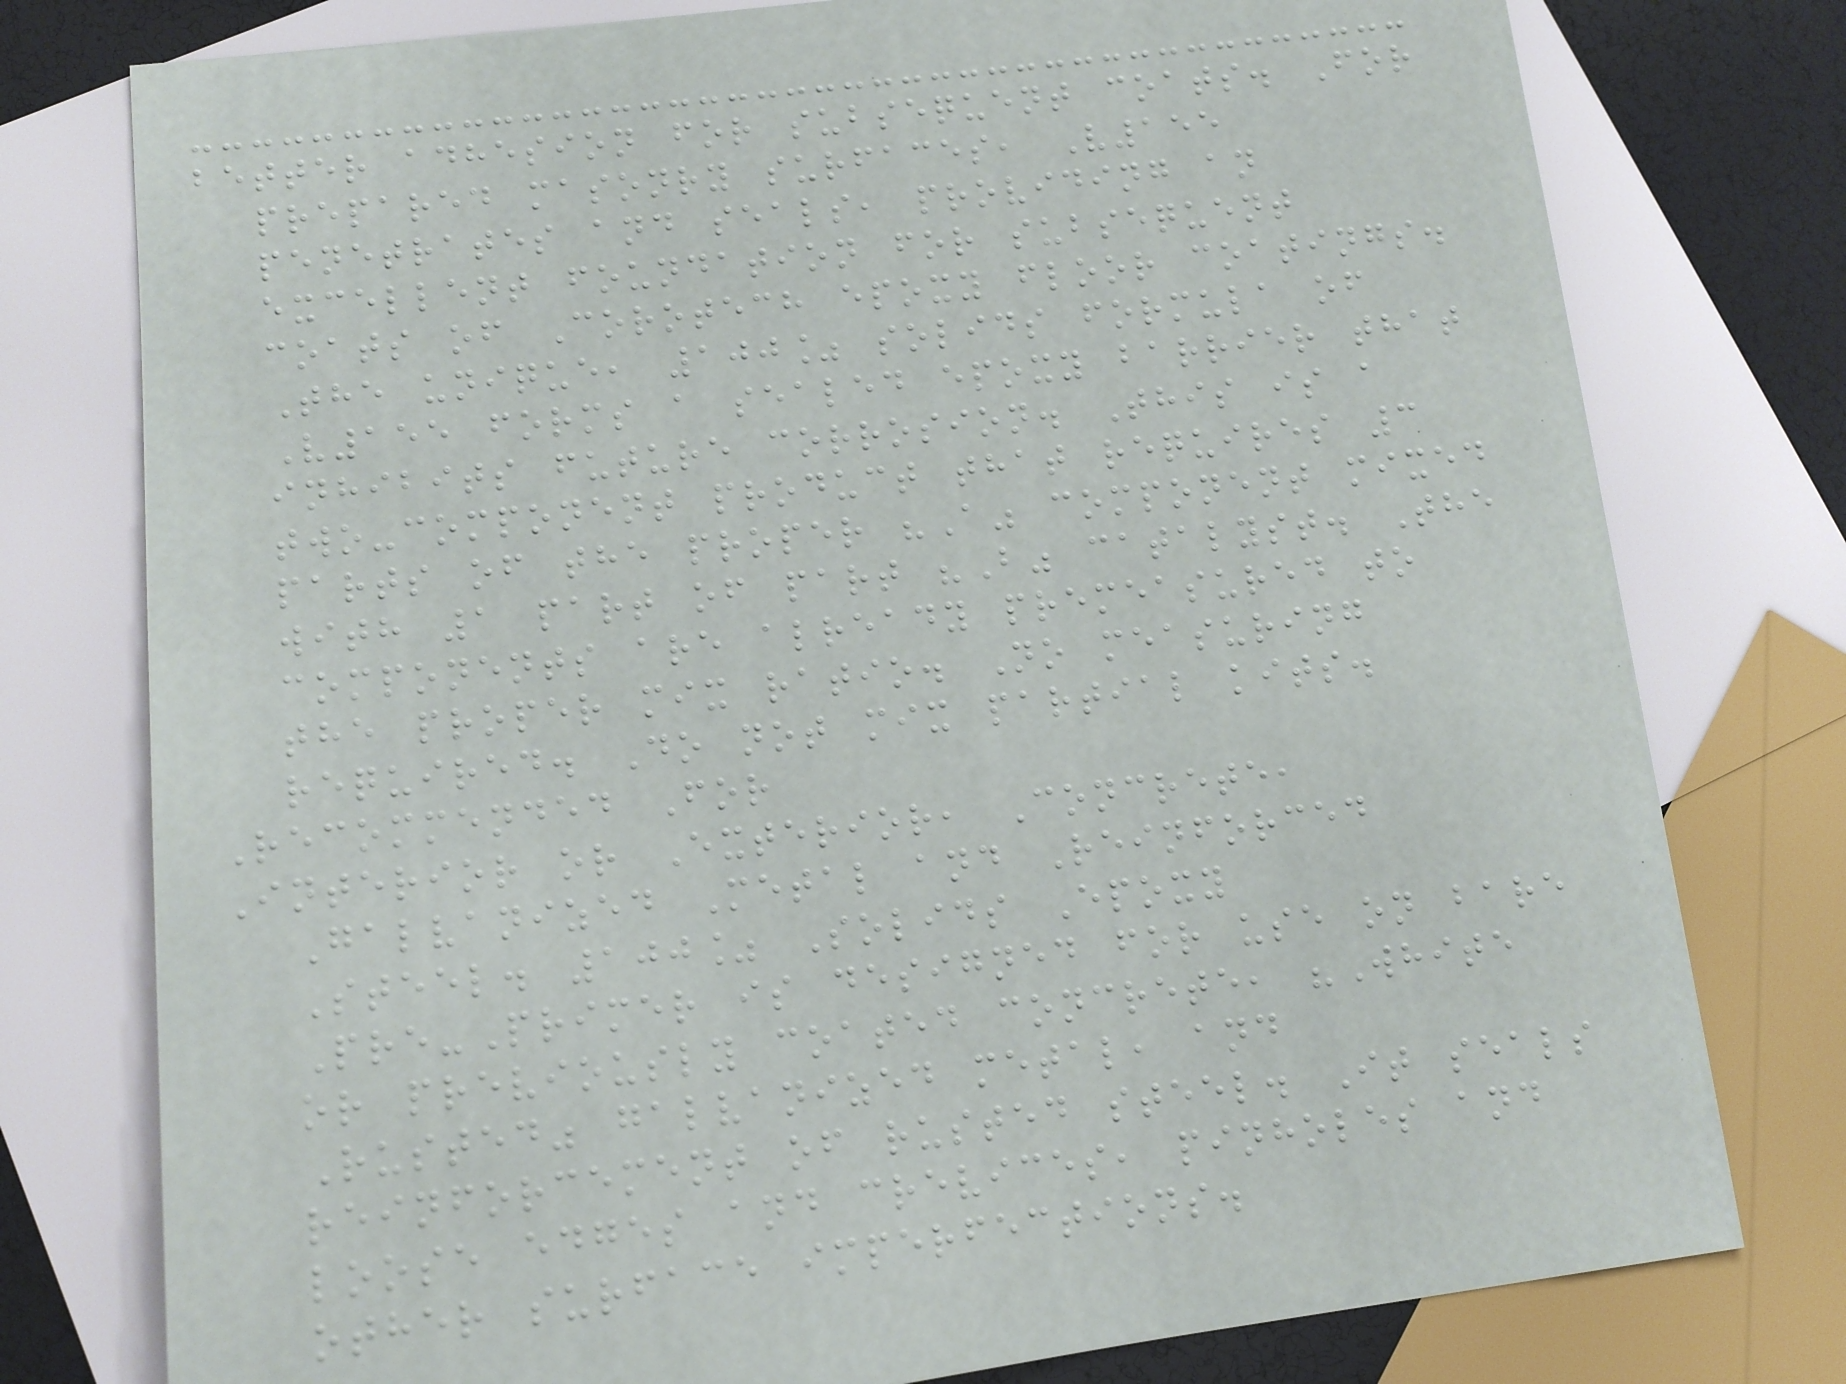better adhesion for subsequent coats. For
prepared masonry surfaces, V155
penetrates and seals, providing an
excellent foundation for subsequent
coats of Corotech epoxy floor coatings.
The unique, 100% solids formula of
V155 forms a sealed epoxy barrier that
inhibits future corrosion. This is a
two-component product that requires 3
parts of the proper "A" component mixed
with 1 part of part "B" catalyst. The
components are already premeasured to
the proper mix ratio. No measuring
required. Do not mix partial kits.
Recommended For
Interior or Exterior, Concrete,
Galvanized Metal and Reinforced
Steel. 100% Solids Epoxy
Pre-Primer is designed for use on bare
or previously coated concrete, "White
Rusted" galvanized metal, and
reinforcement of rusted steel. It seals
loose edges and crevices, pinholes and
other surface imperfections.
